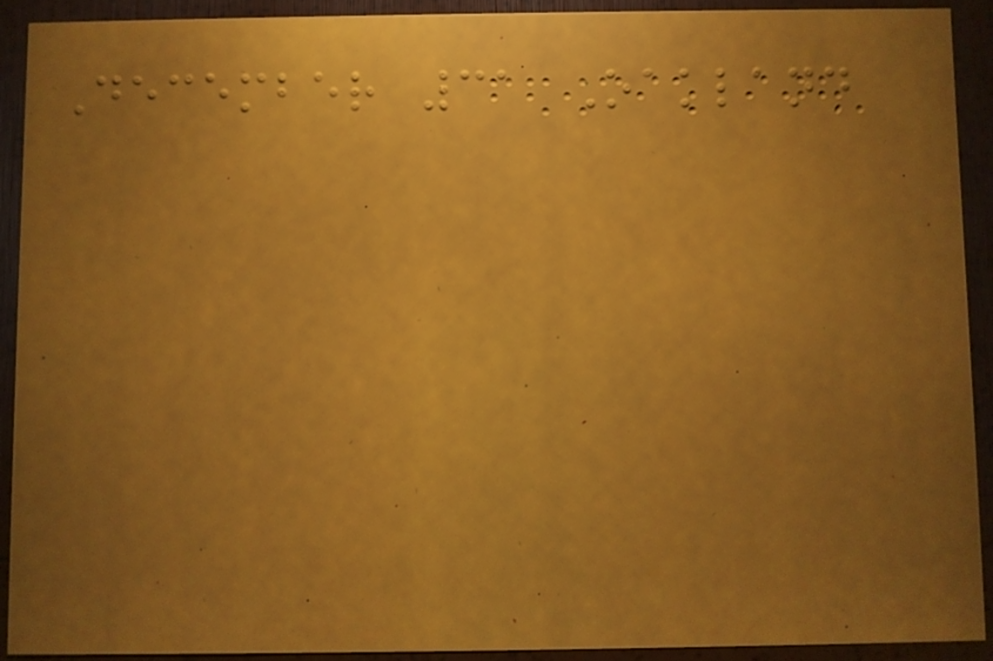December 31 Oakland
